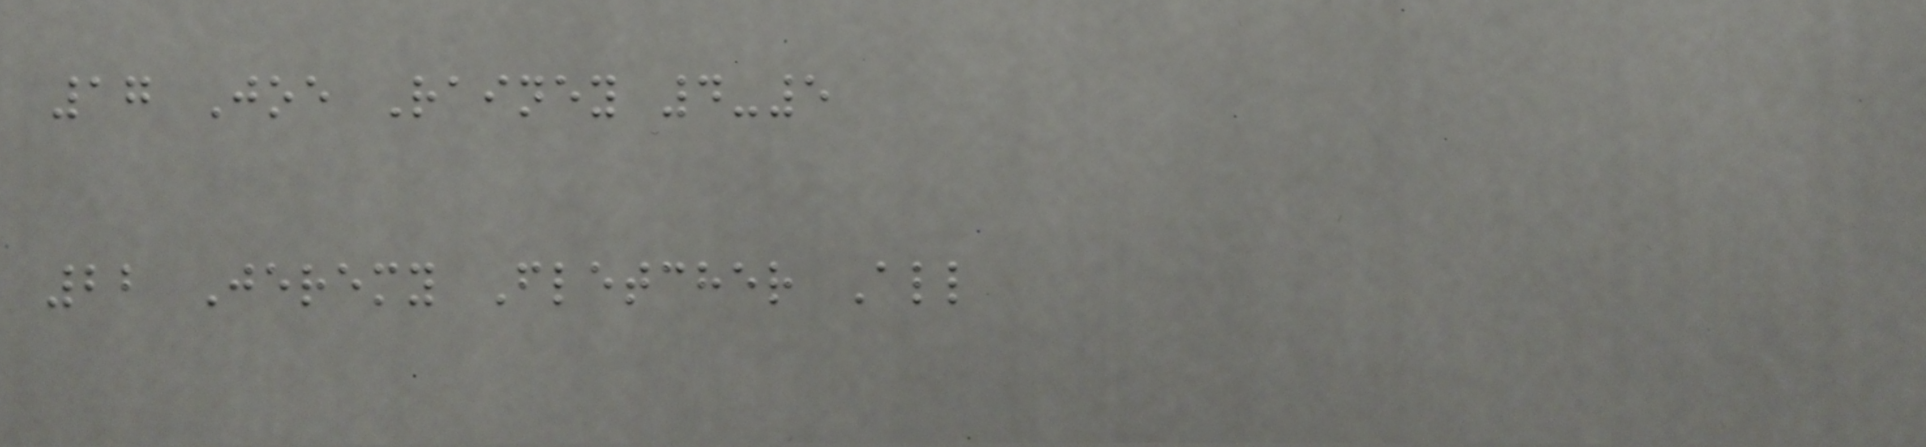17 Joe Rainey 4-5
22 Jeremy Fletcher All
